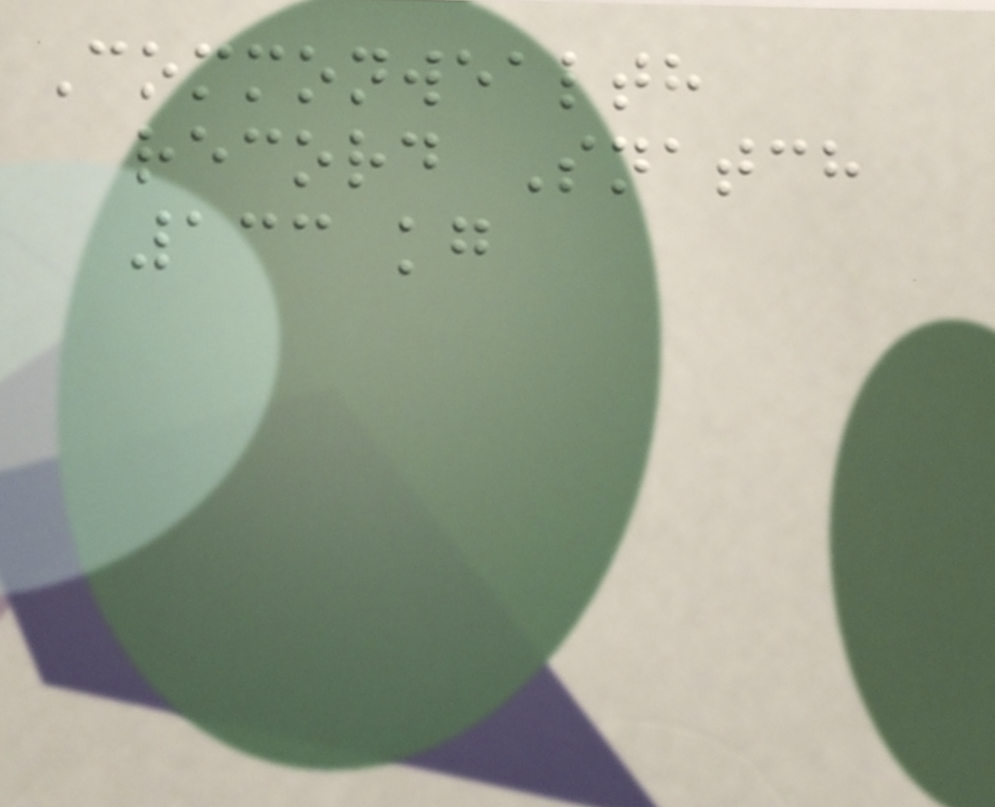Commonwealth
record Snatch
133 kg
